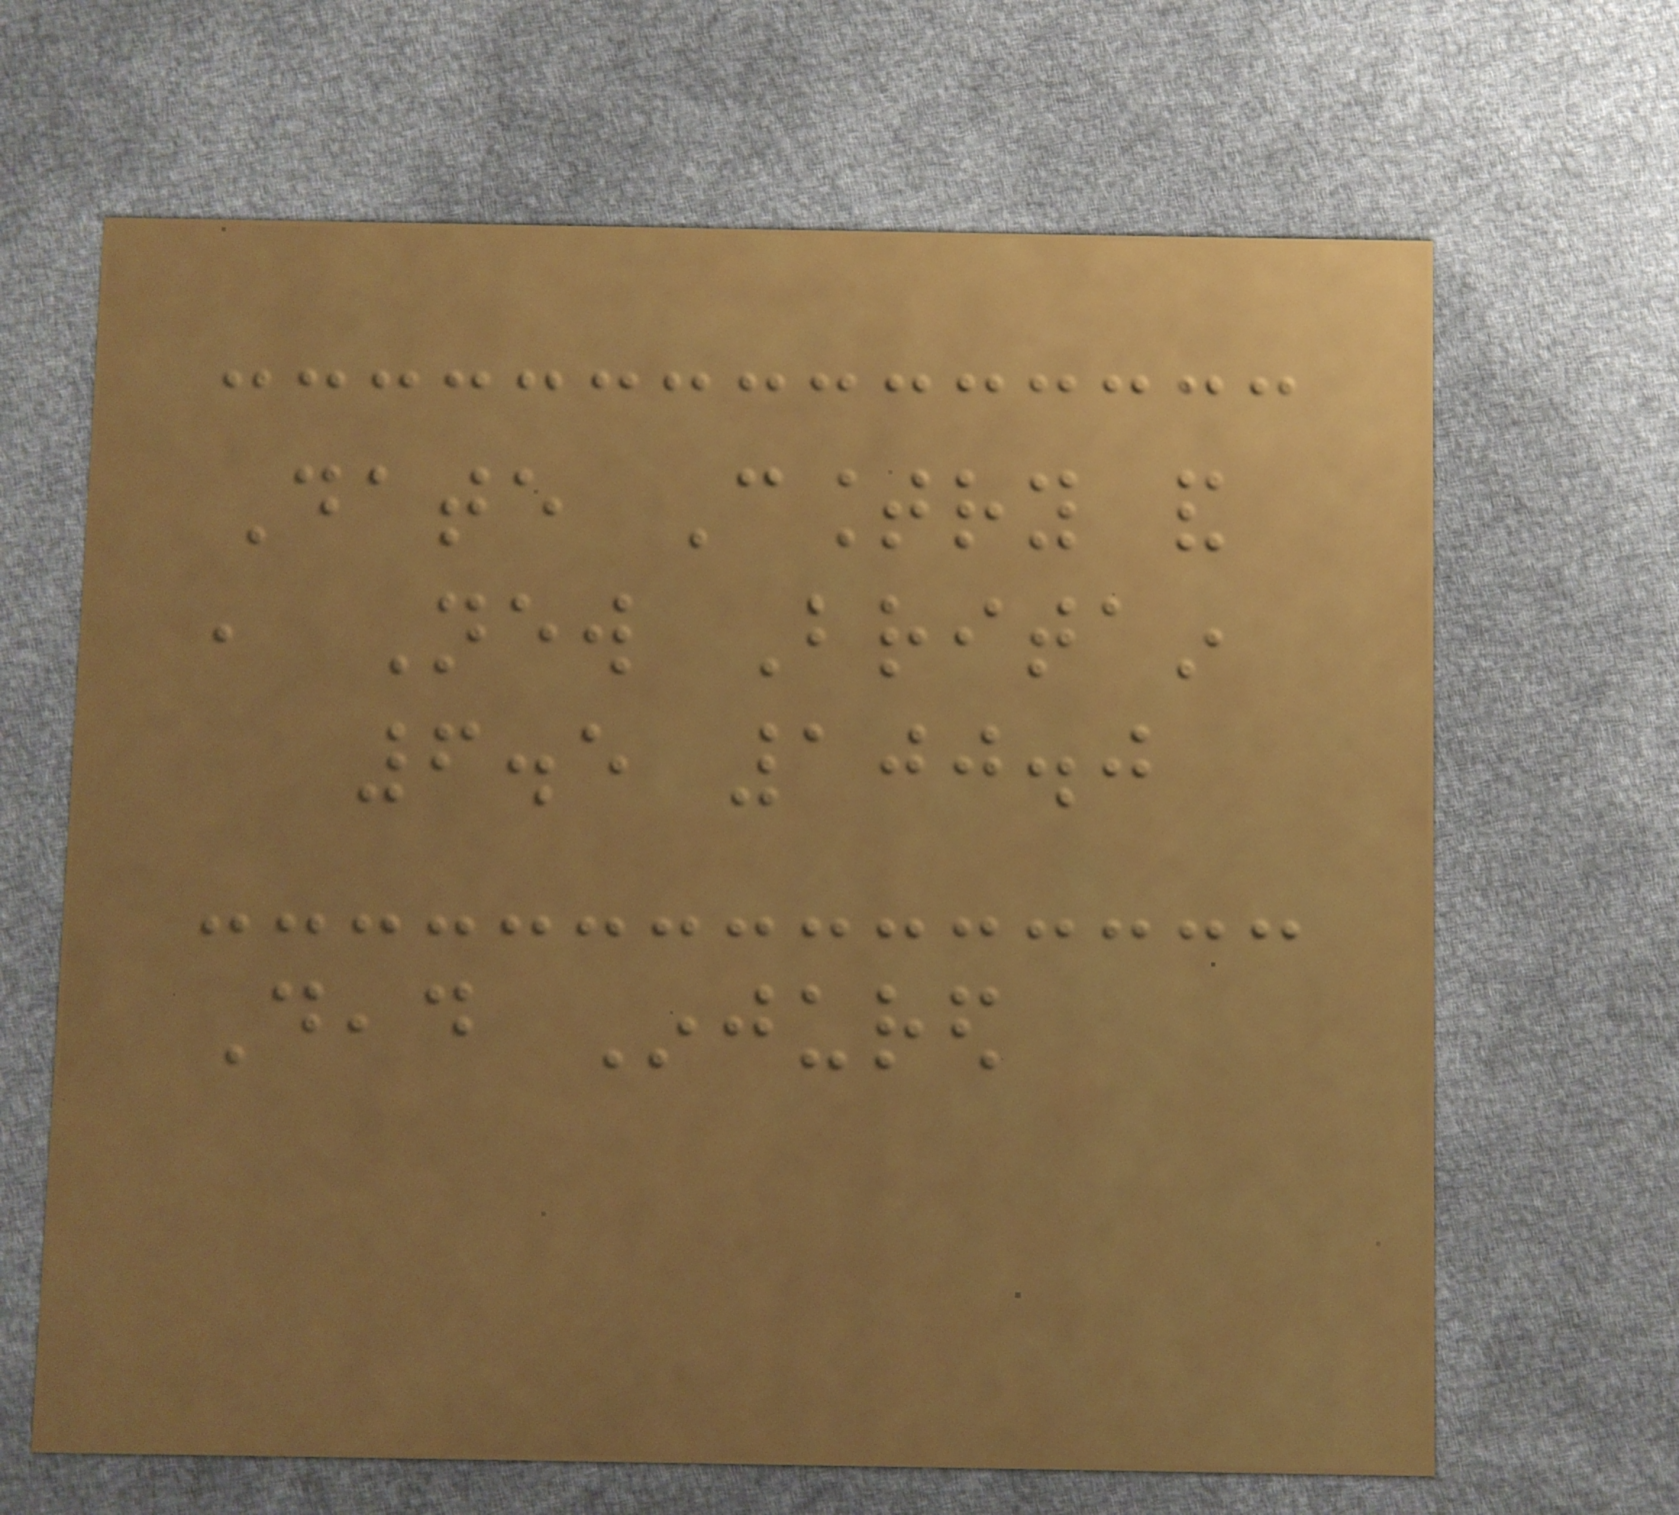Date Country and
, New Britain
6.5 100.0
Dead Injured
